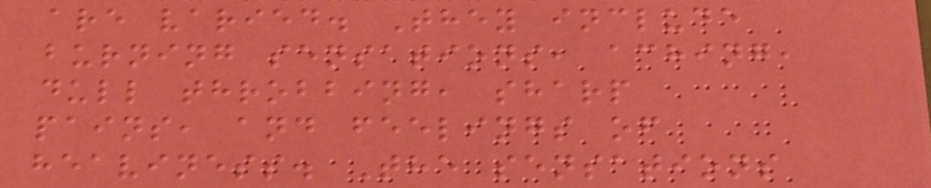are varied. They include
burning sensations, aching,
dull throbbing, sharp
pains, and feelings of
heaviness. The sensations
